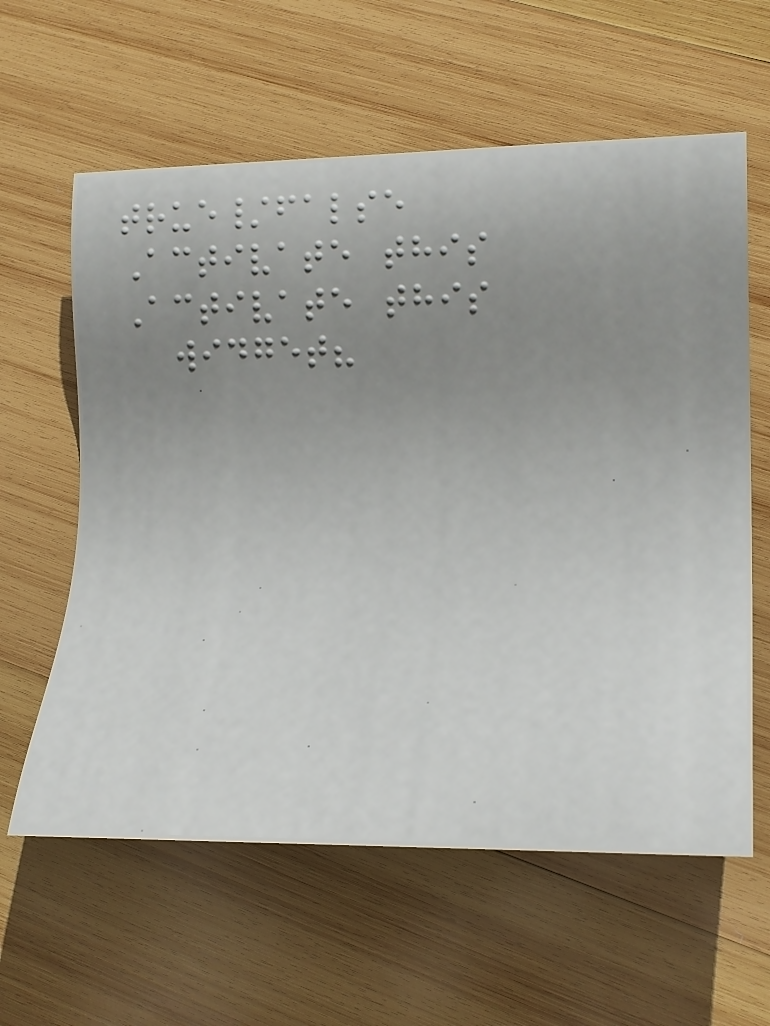true/false
Activate this
Activate this
widget?
